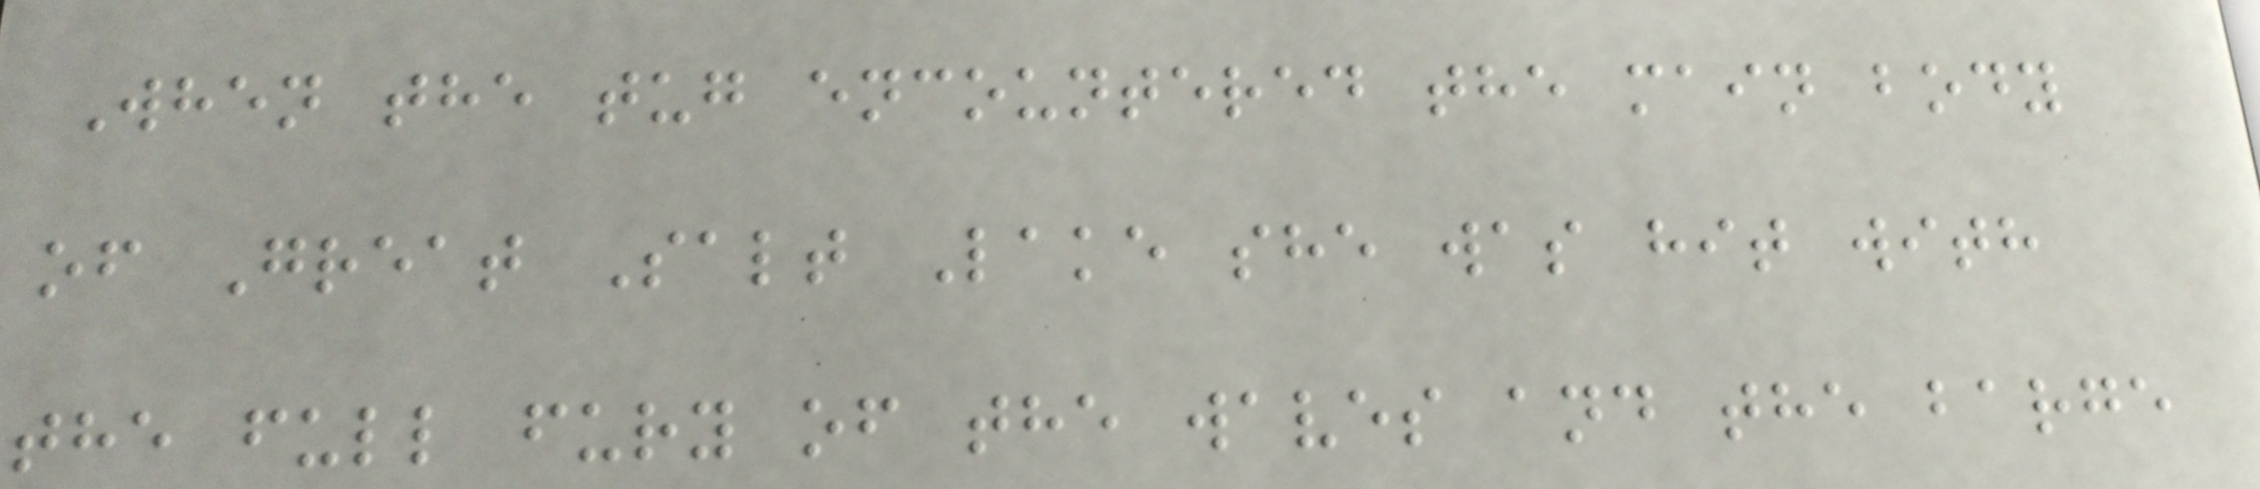When the tug encountered the main body
of Great Salt Lake she was hit with
the full fury of the waves and the barge
